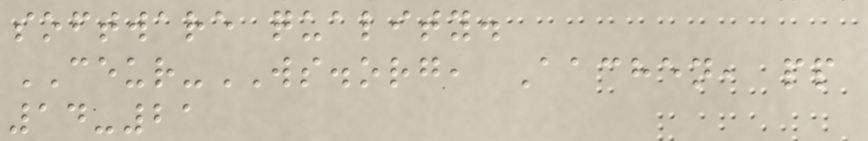software quality.
CEUR-WS.org, Aachen, pp
14-21
